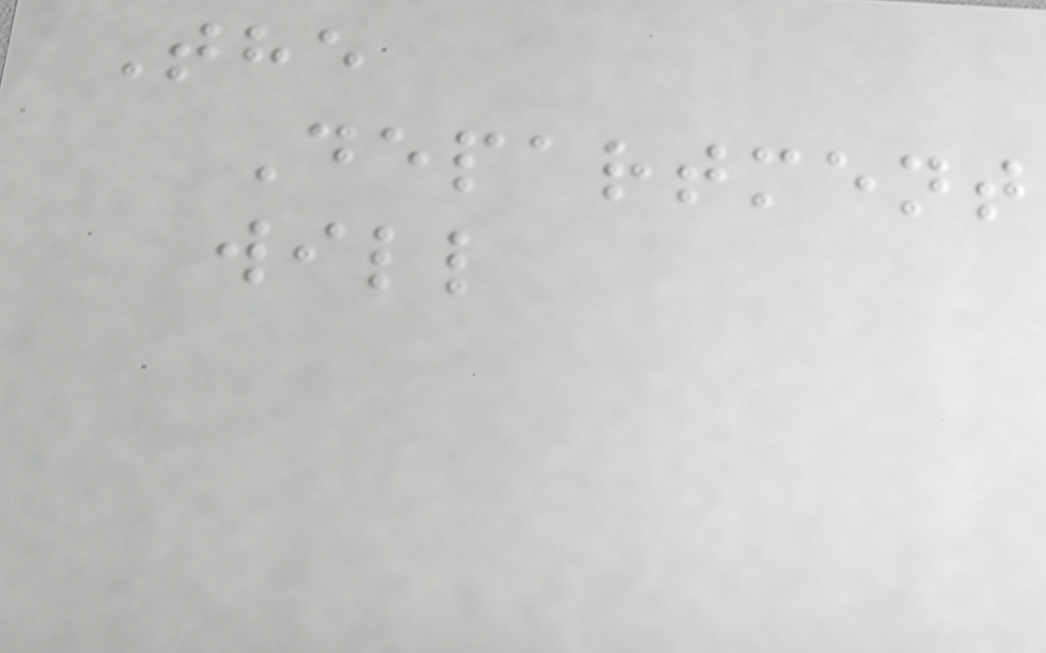The
Department
will
